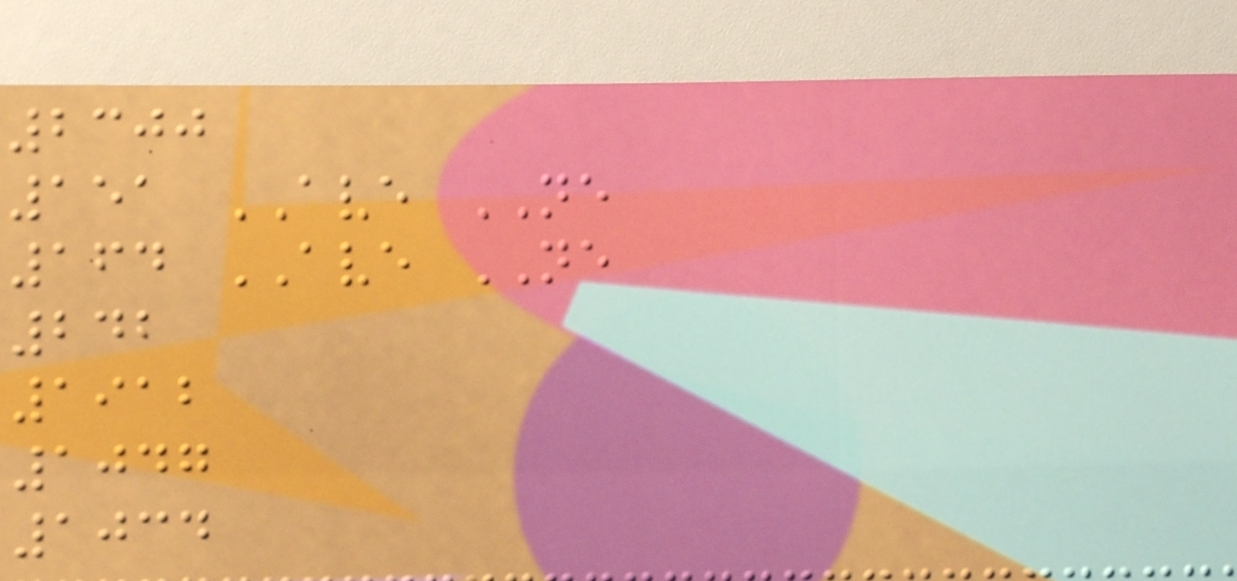2300
151 AVE NE
164 AVE NE
242
1912
1047
1034
